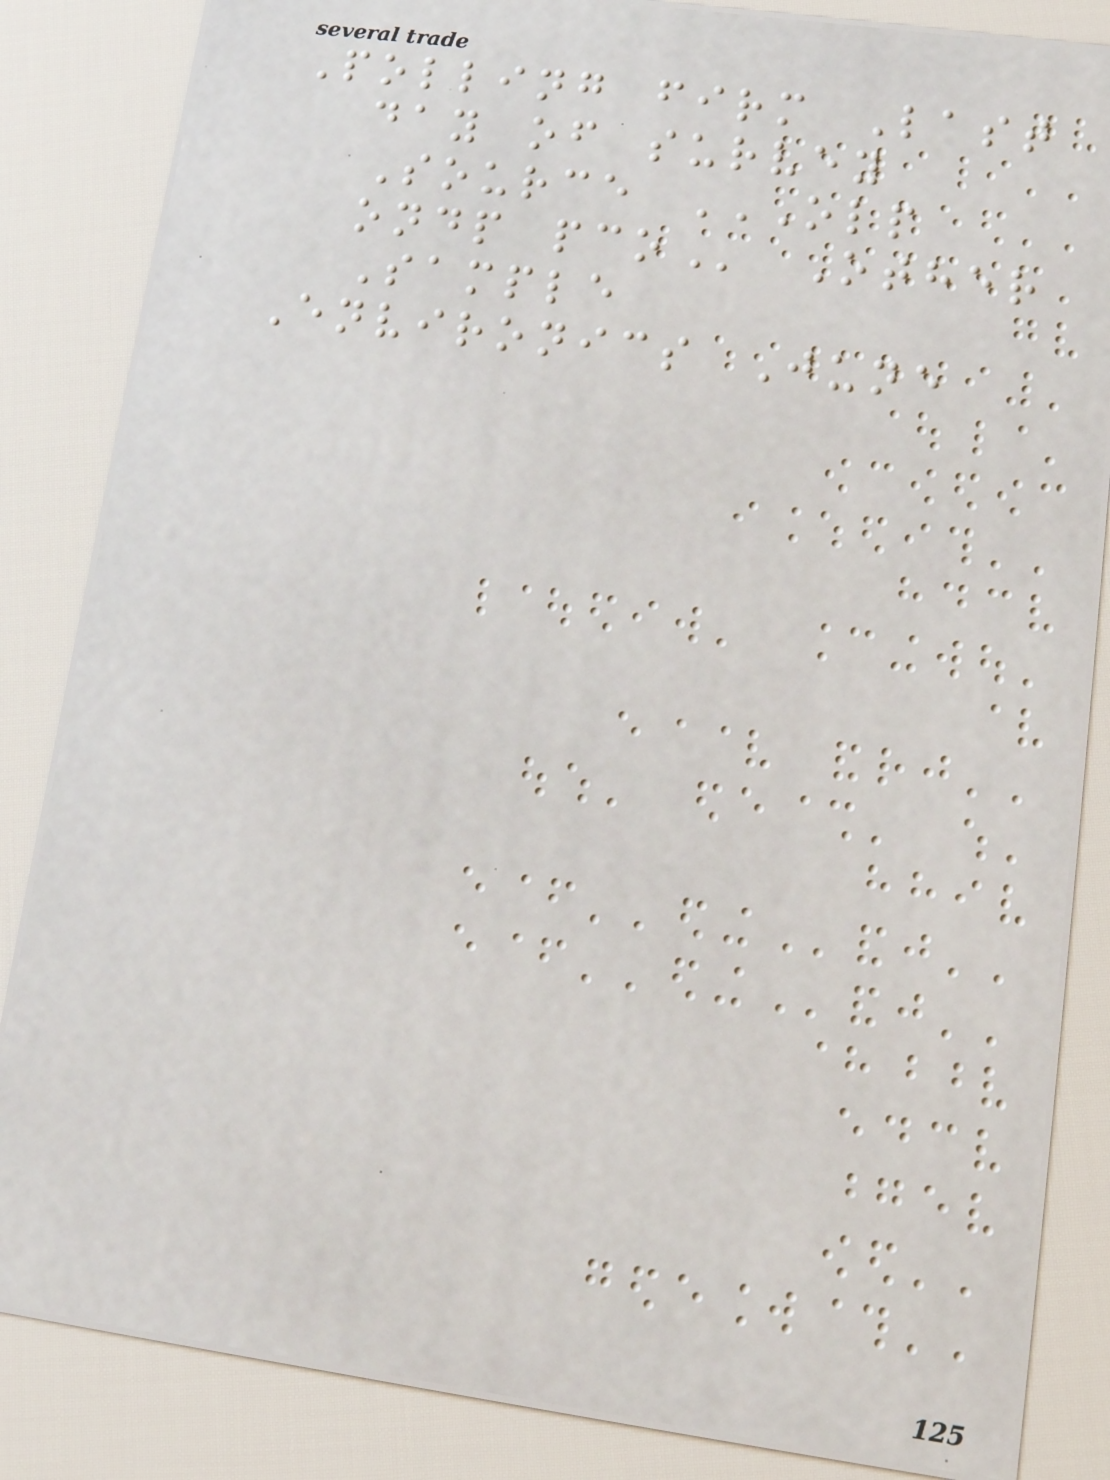Polling firm Last
day of survey
Source OLP
ONDP PCO Other
Sample
Environics June
